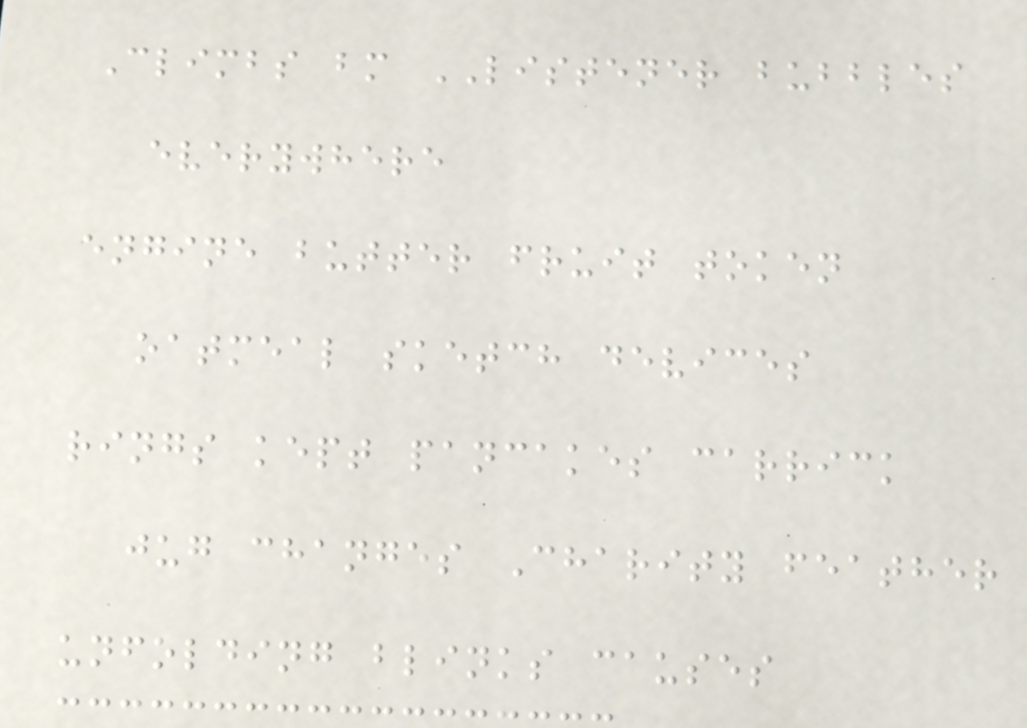Climbs bm LISTENER bubbles
everywhere
engine butter fruit token
oatmeal sketch devices
rings kept pancakes carrick
jug changes Charity feather
unfolding blinks causes
